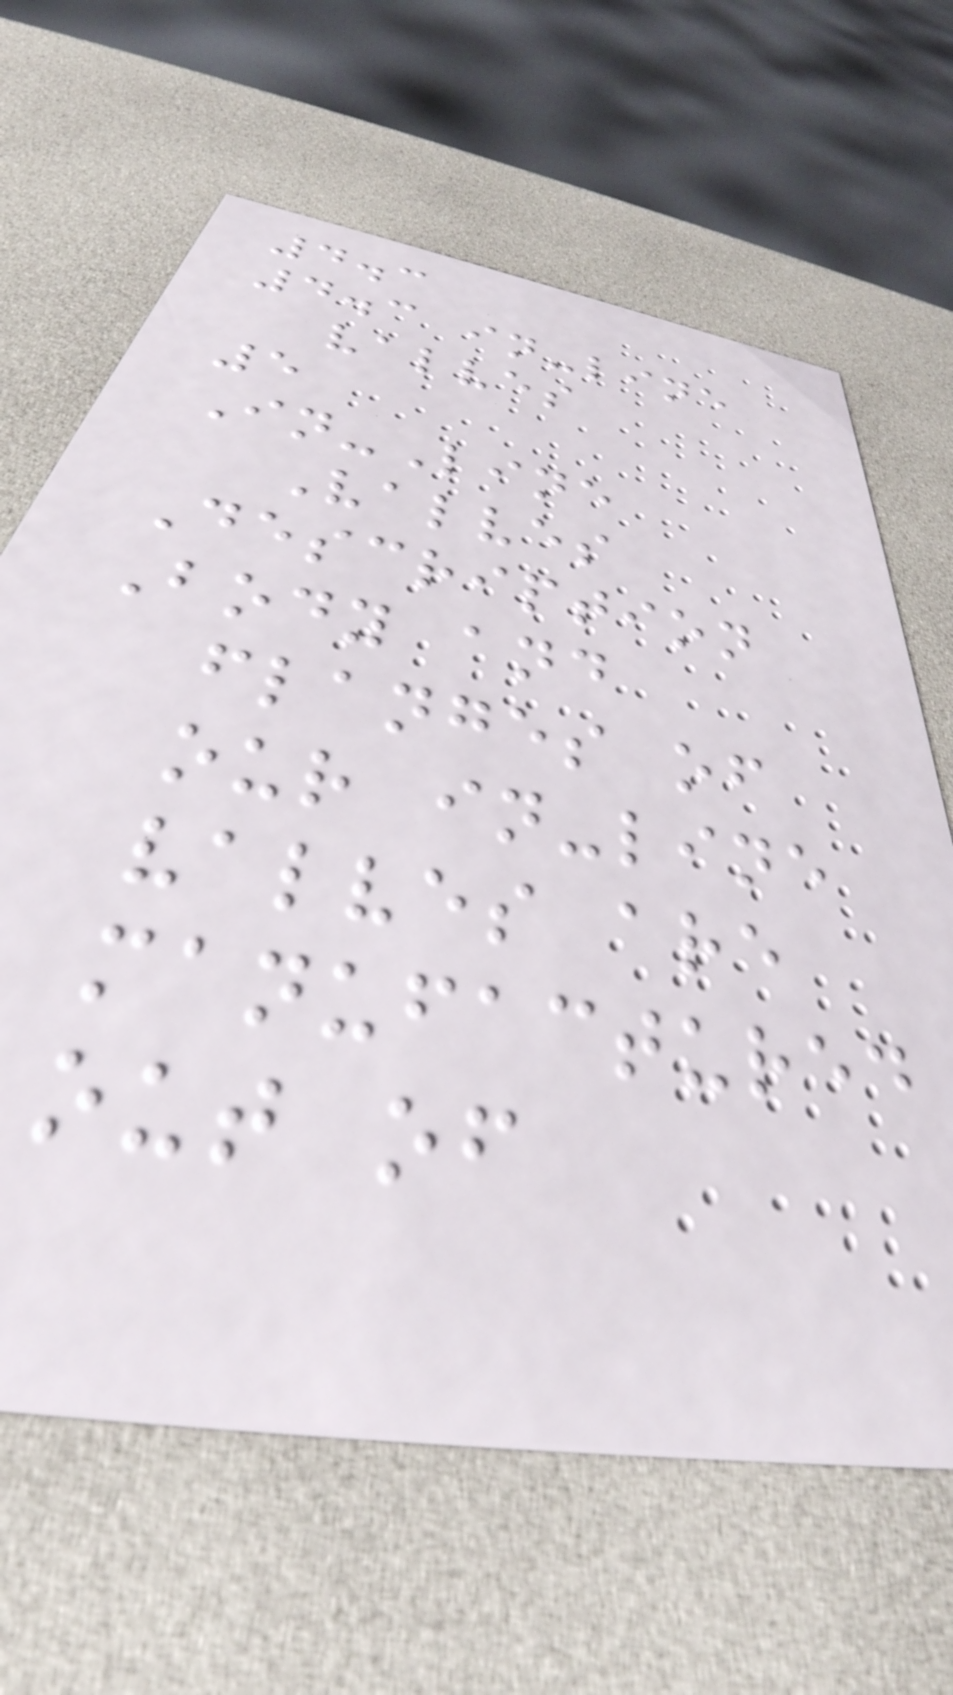4.3
4.3 in-line
valves
5
In-Line
Valves
Description
Body and
flanges of
our in-line
valves are
manufactured
out of
